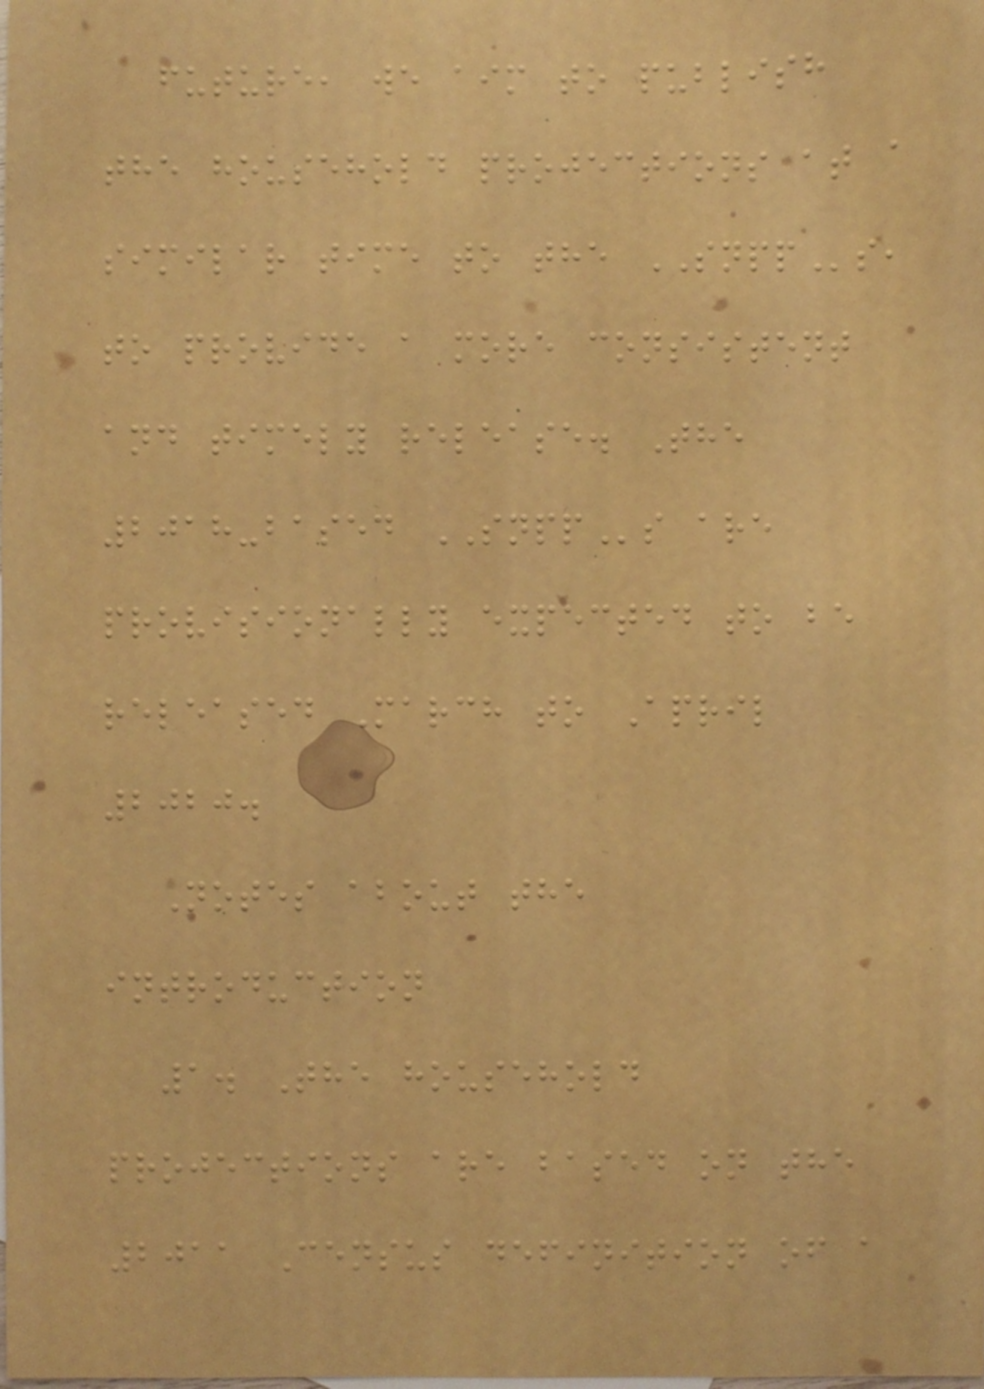future, we aim to publish
the household projections at a
similar time to the SNPPs,
to provide a more consistent
and timely release. The
2018-based SNPPs are
provisionally expected to be
released March to April
2020.
Notes about the
introduction
1. The household
projections are based on the
2011 Census definition of a
